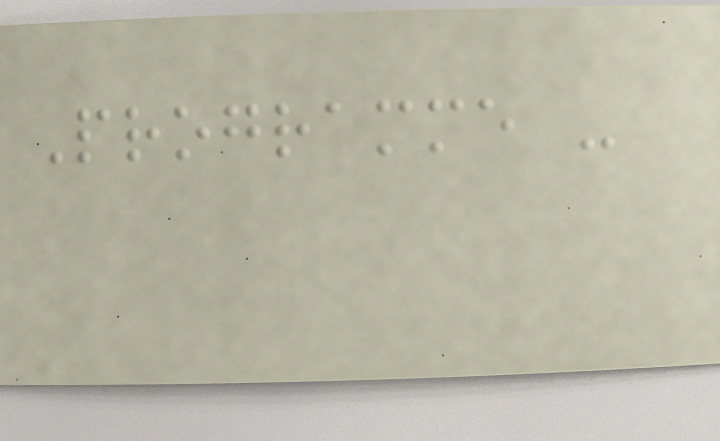Programme -
